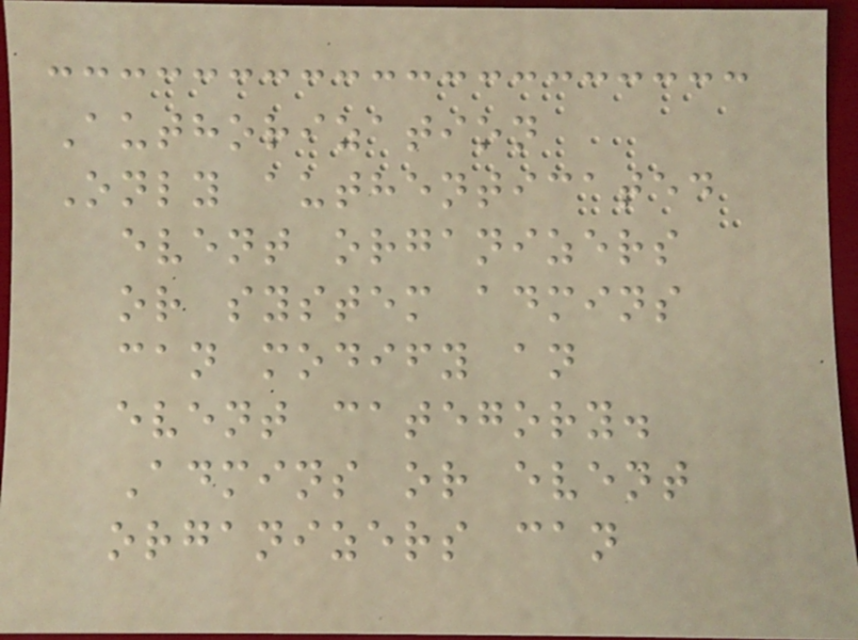Authorization
Only authenticated
event organizers
or system admins
can modify an
event category.
Admins or event
organizers can
